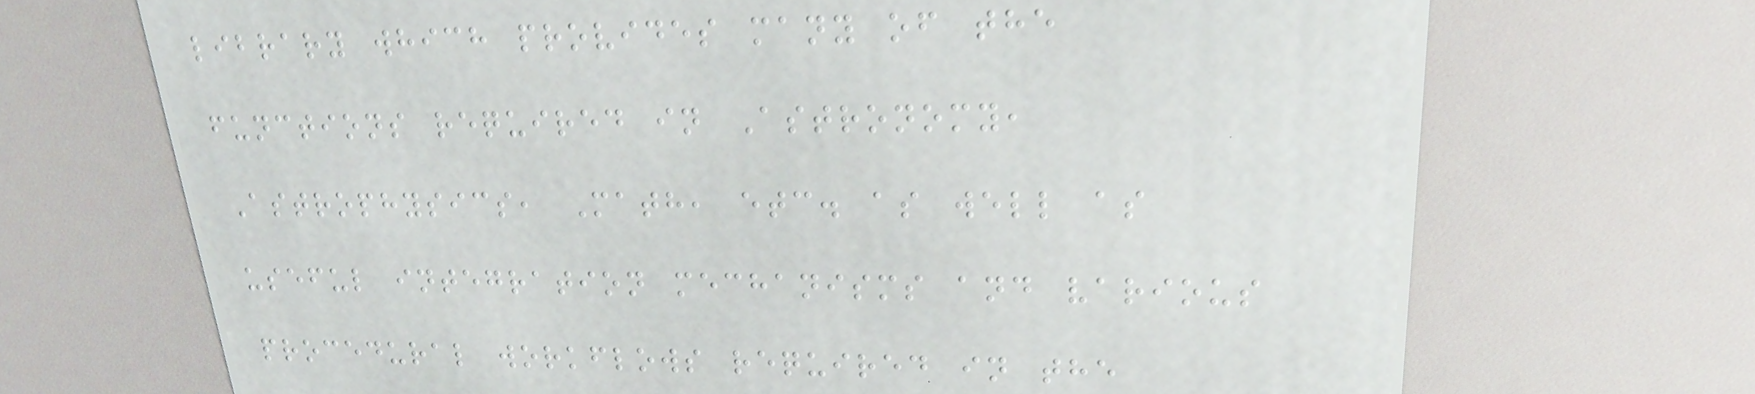library which provides many of the
functions required in Astronomy,
Astrophysics, Math, etc. as well as
useful integration mechanisms and various
procedural workflows required in the
